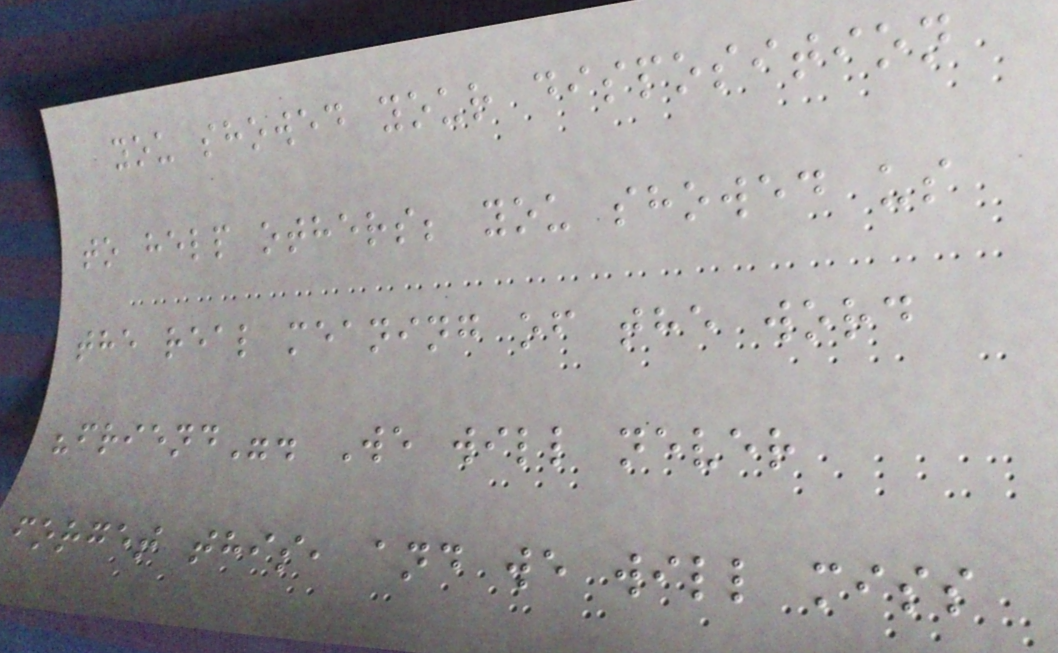you showed your disposition
to help others; you showed us
the real meaning of the word
"friend". We will never
forget this, and we will miss
